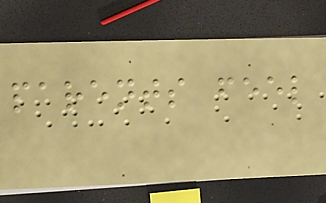parents feel
